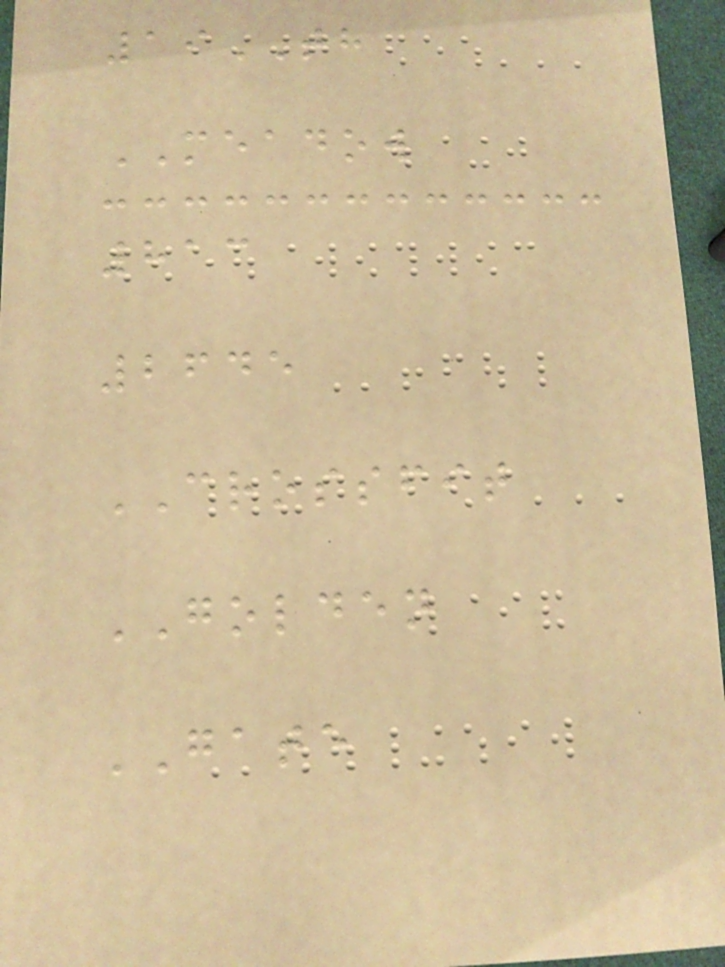19TH
MEADOW
813
2645
CROSSFIT
GOLDEN
GATE
